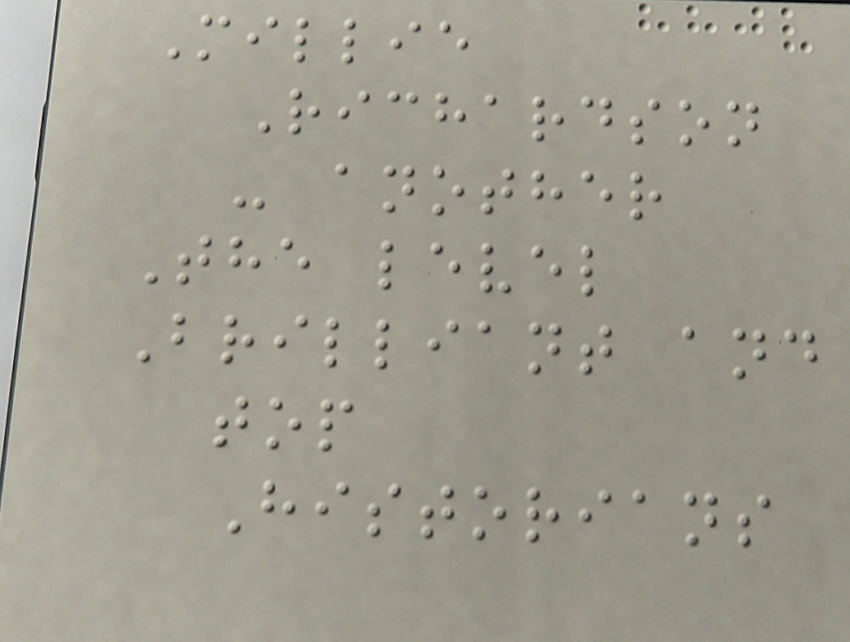Millie
Richardson
- another
The level
Brilliant and
top
Historians
